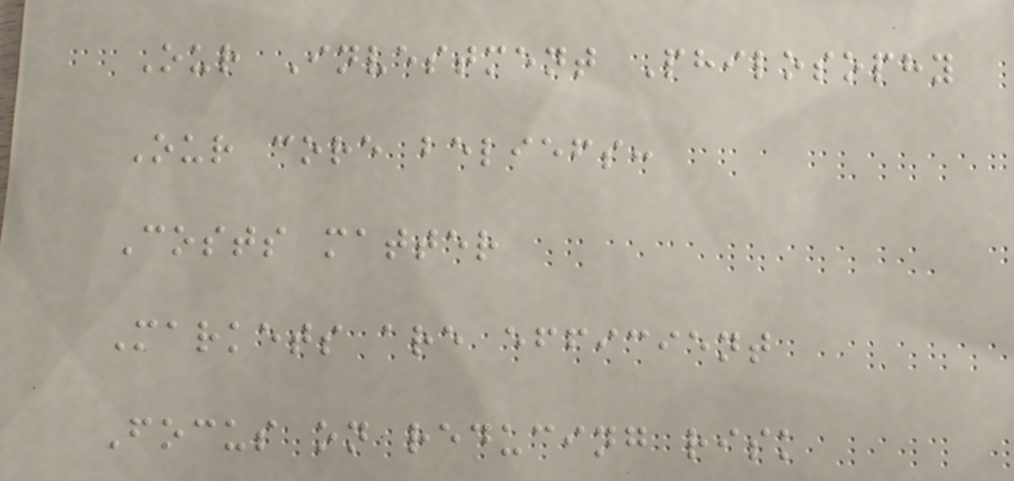Our Investment Philosophy
Our core beliefs:
Costs matter
Markets are efficient
Focus on reducing risk
